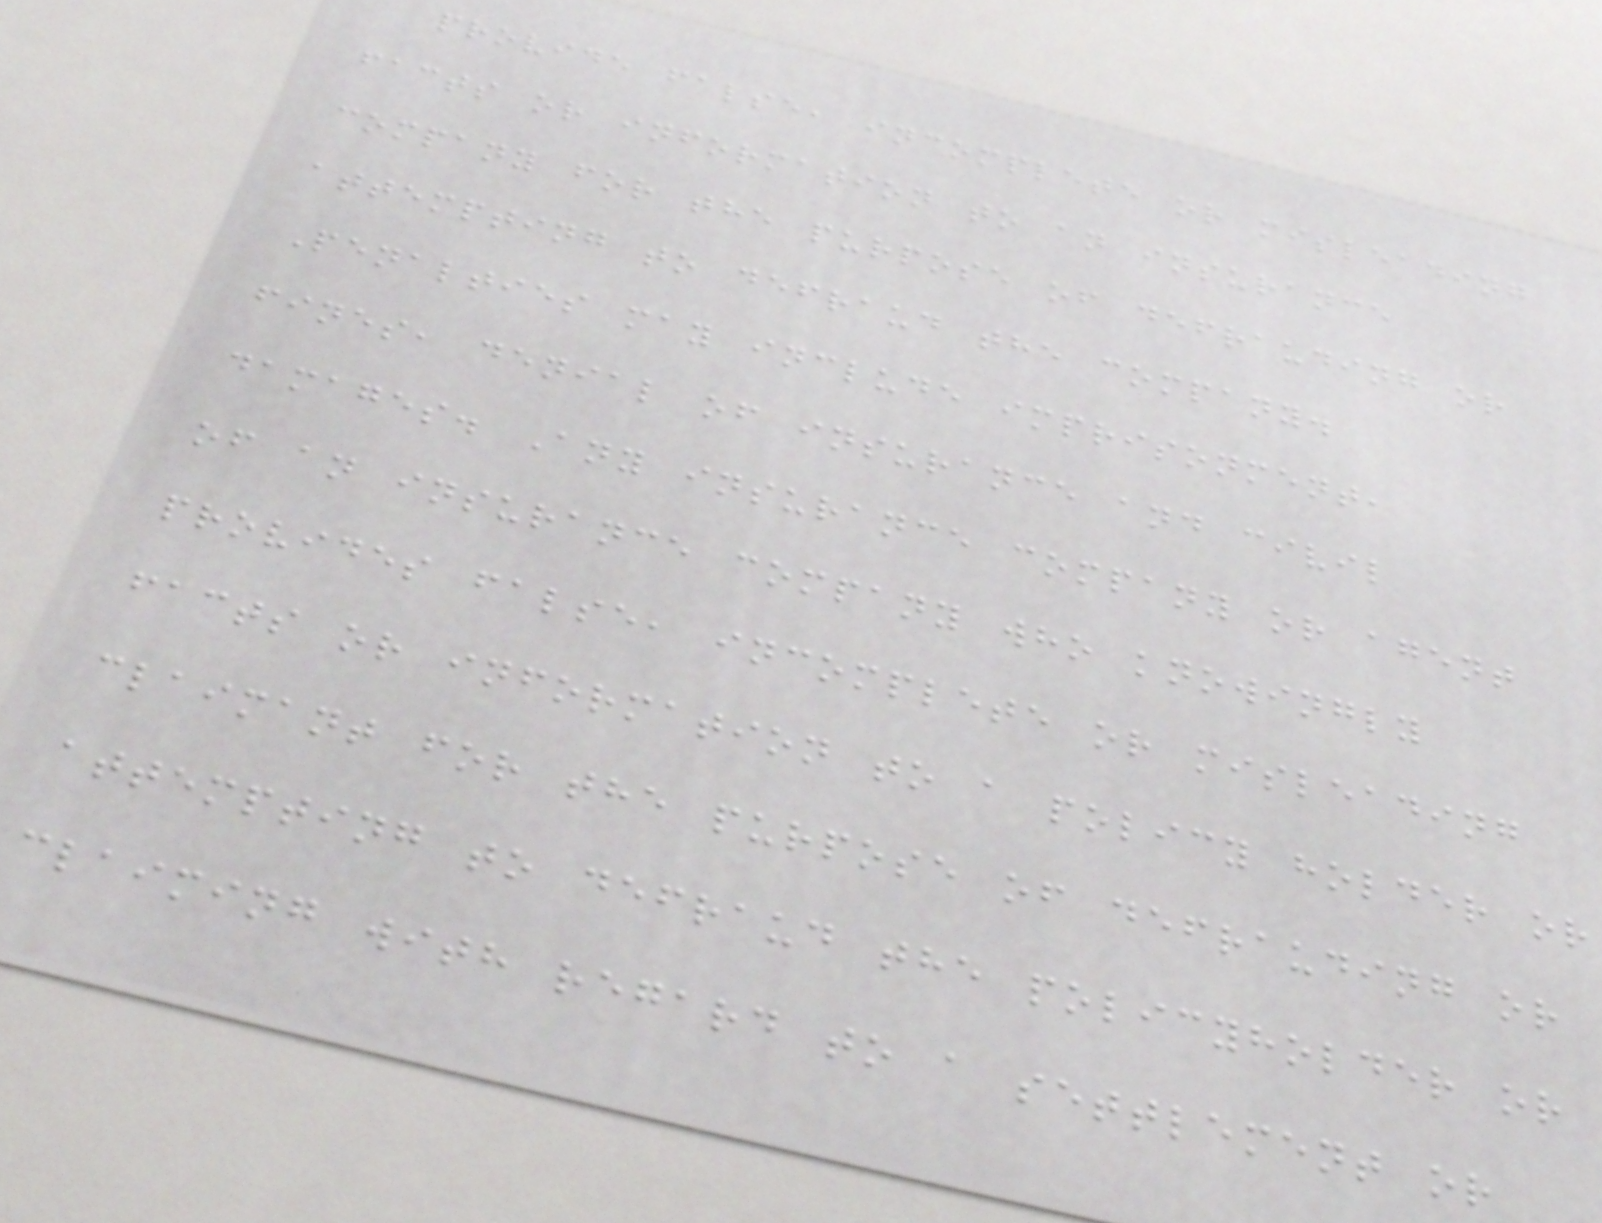provide false, incomplete or misleading
facts or information to an insurance
company for the purpose of defrauding or
attempting to defraud the company.
Penalties may include imprisonment,
fines, denial of insurance and civil
damages. Any insurance company or agent
of an insurance company who knowingly
provides false, incomplete or misleading
facts or information to a policy holder or
claimant for the purpose of defrauding or
attempting to defraud the policyholder or
claiming with regard to a settlement or
